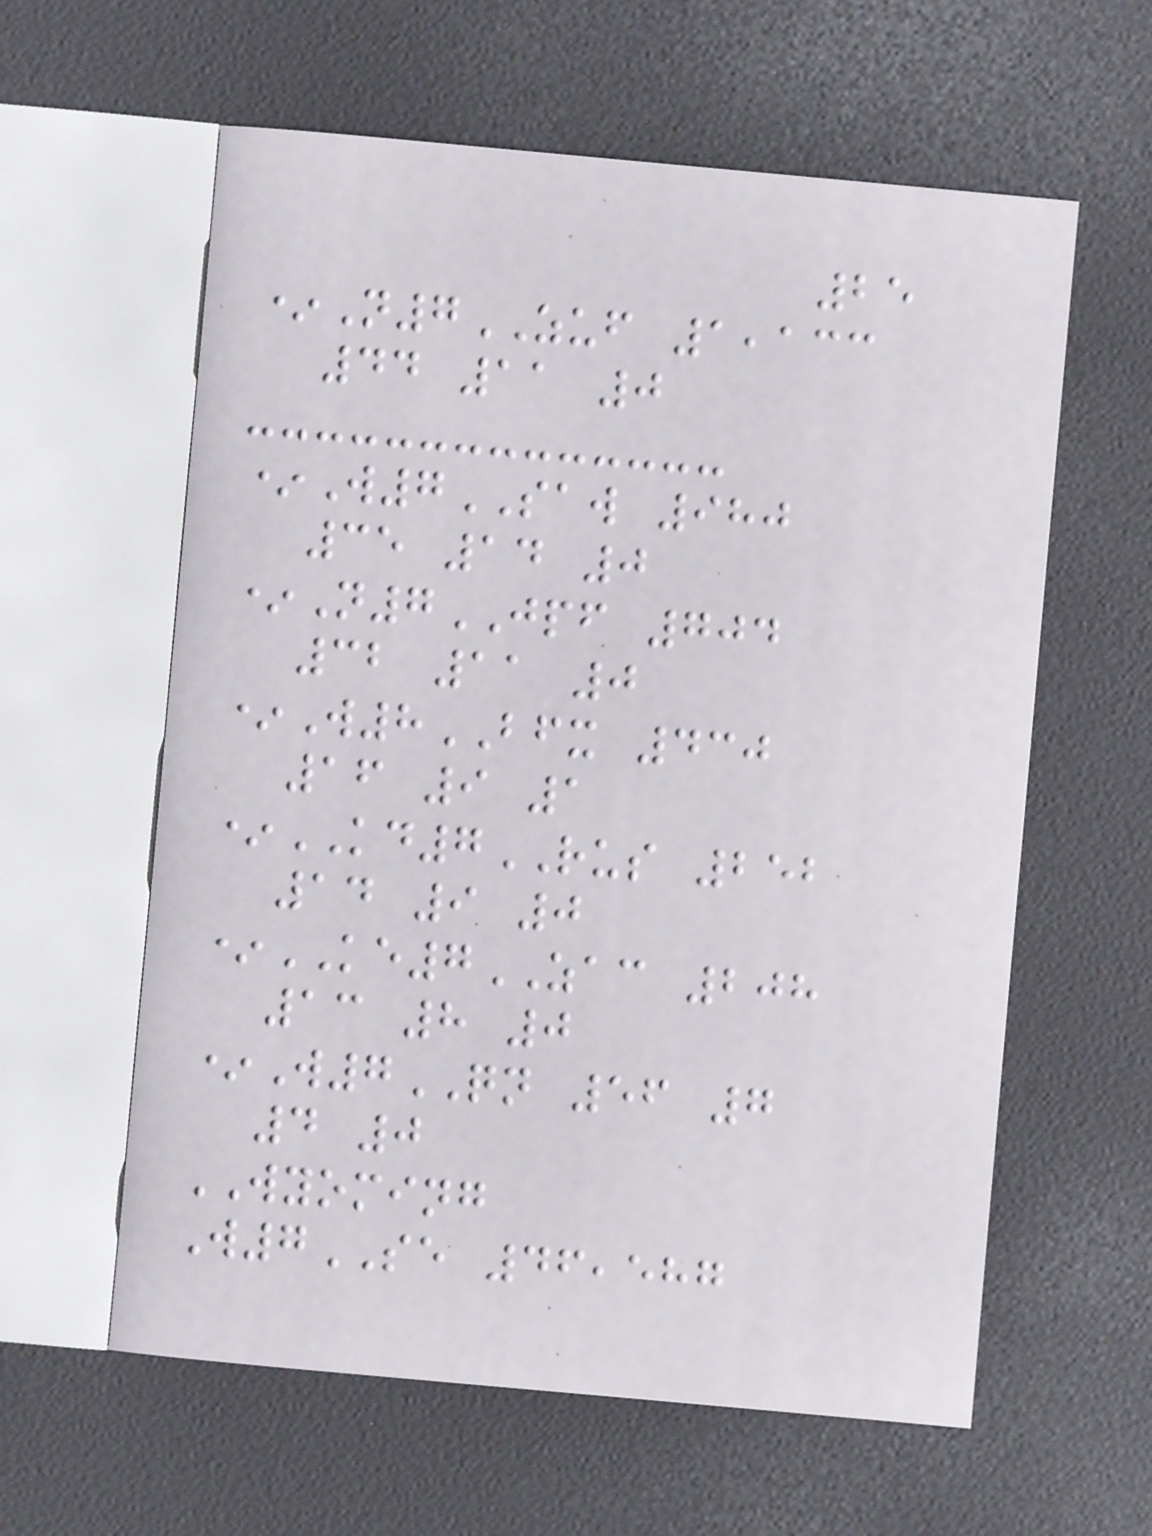25
*N7ZUF 1,133
44 11 0
*W7SAW 980
35 14 0
*N7JPF 704
32 11 0
*W8BFX 430
16 9 1
*KD7RUS 252
14 9 0
*KE7ZAC 208
13 8 0
*W7QN 56 7
4 0
WYOMING
W7SE 46,587
